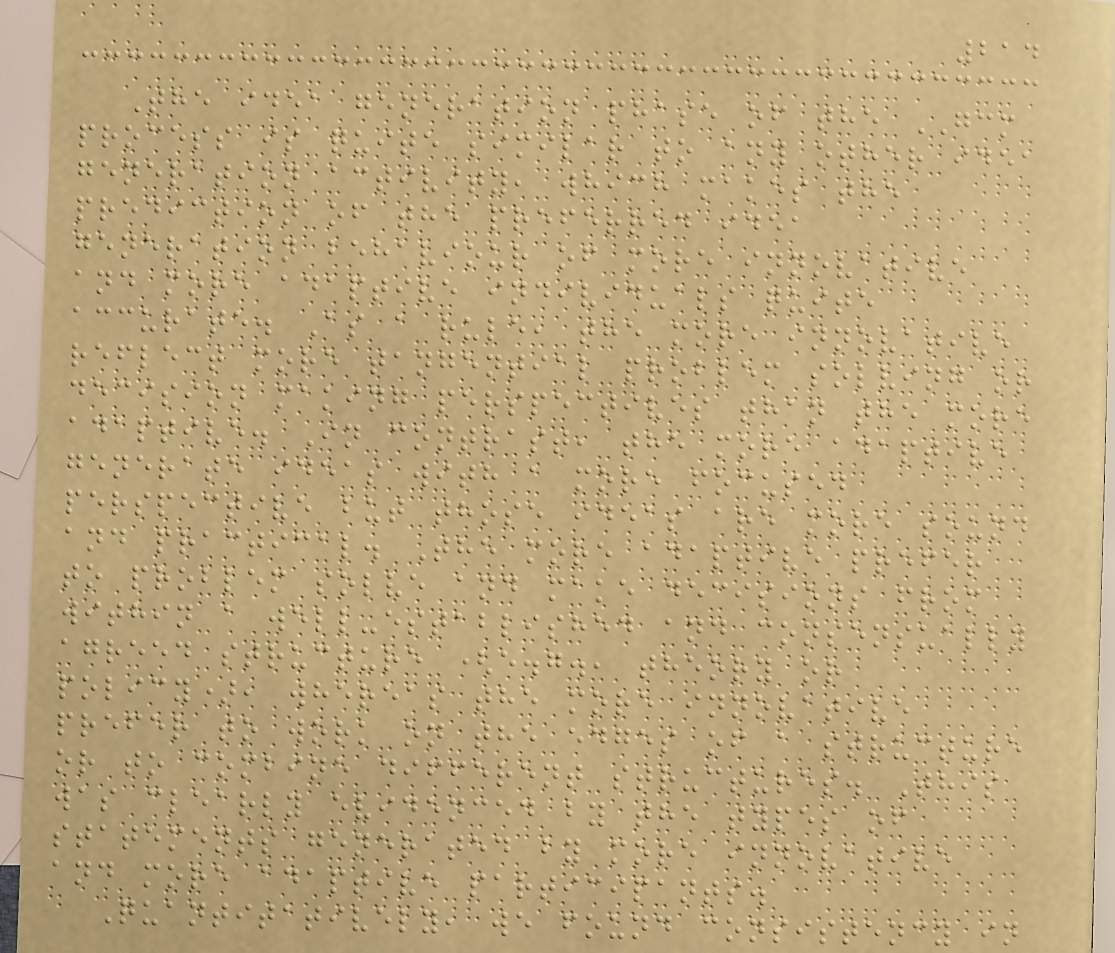214
The idea generation phase of the GCM
process is quite similar to any other idea
generation activity, which makes the
prediction of the preferred idea
generation behaviour of more innovative
and more adaptive individuals quite
accurate. As a rule, the more innovative
reflect more tangential problem solving or
decision making perspectives than the more
adaptive. In contrast, the more adaptive
generate ideas with a more focused
perspective but those ideas are more sound
and practical. The more adaptive prefer
to problem solve and make decisions from
within a well-established and consensually
agreed structure (e.g., theory or
policy), whereas the more innovative
prefer to work on the edges of a structure
or to combine different structures. This
was clearly evidenced by the types of
statements generated by more innovative
and more adaptive participants.
Quantitatively, we found consistency in
